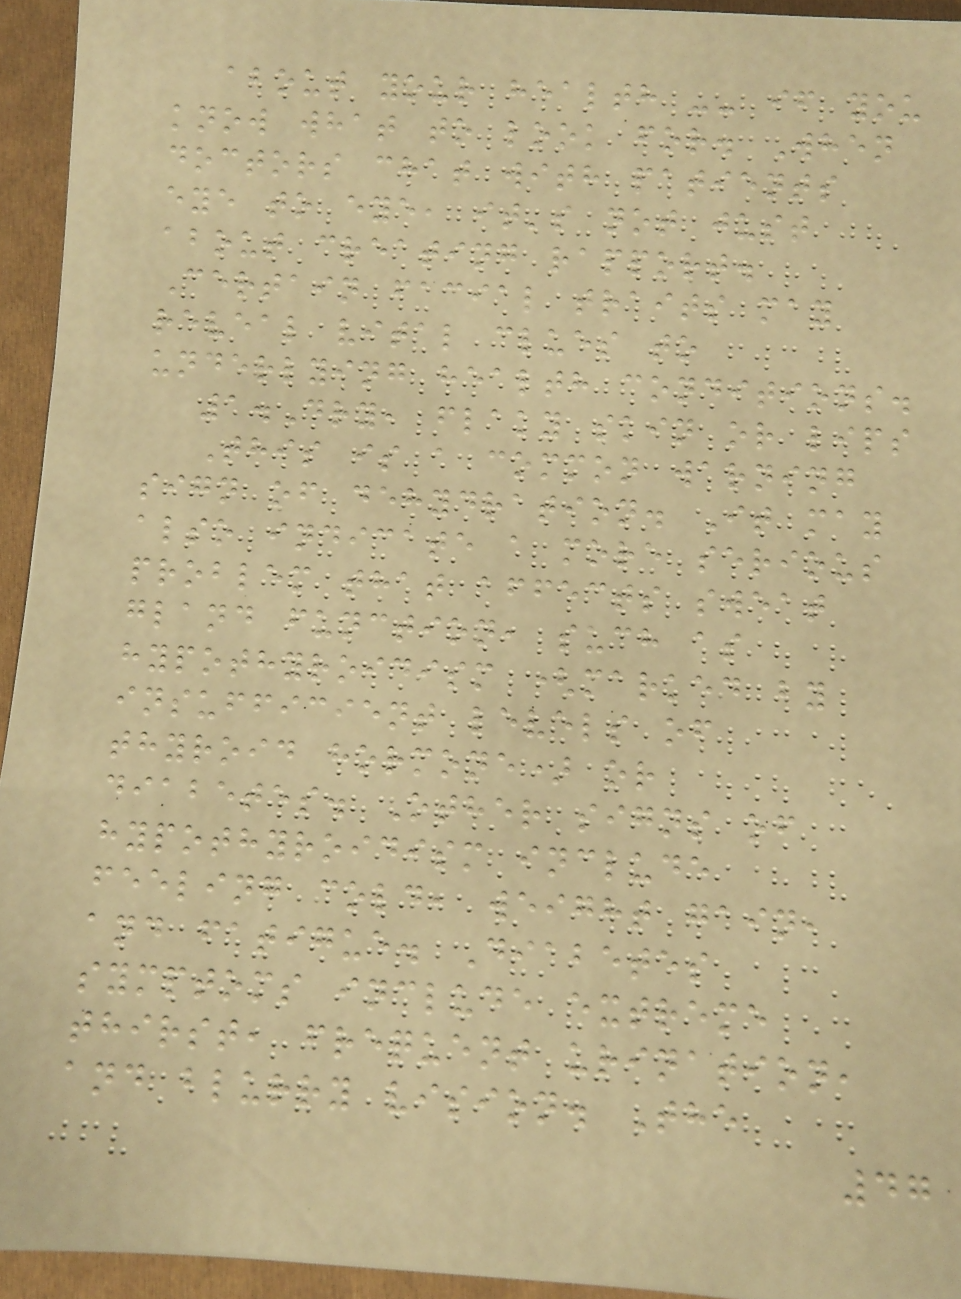about your health -- if you
know what to look for. When
doctors chat with patients
eye to eye, it's not just
about creating rapport.
Certain facial traits may
reveal vital clues to
underlying health conditions.
1.Dry, flaky skin or lips
This is a common warning
sign of dehydration. It may
also indicate a more serious
problem that affects sweat
gland function, such as
hypothyroidism (marked by
insufficient levels of
thyroid hormone) or
diabetes. Other signs of
hypothyroidism include
feeling cold, weight gain,
and fatigue. Diabetes
symptoms include extreme
thirst, frequent urination,
and blurry vision. The
47
